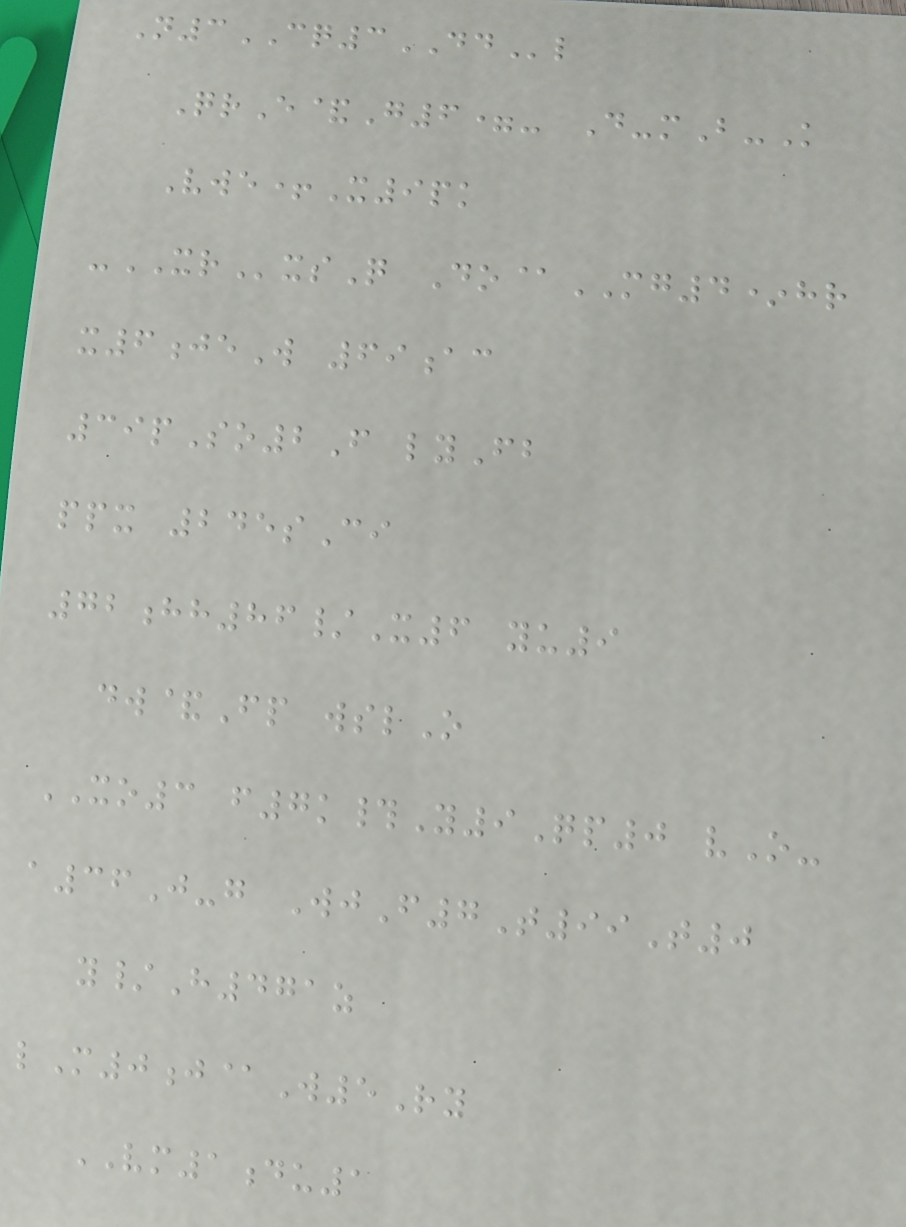N3CQ3DDl
QrE&G6=- D-mB-K
Vwe+X9pk
-XRxsQ Do@MG4*hr
x6jeW 69ac
39pSo2F lyFb
ppx 245sCi
72hh86/X6 yu9
dw&Fp wslO
XO3 f7k#Y9Qp0 vO-
a36J-g WjF7T99T0
y/H471z
lM0j@W5Ry
VM1du1
